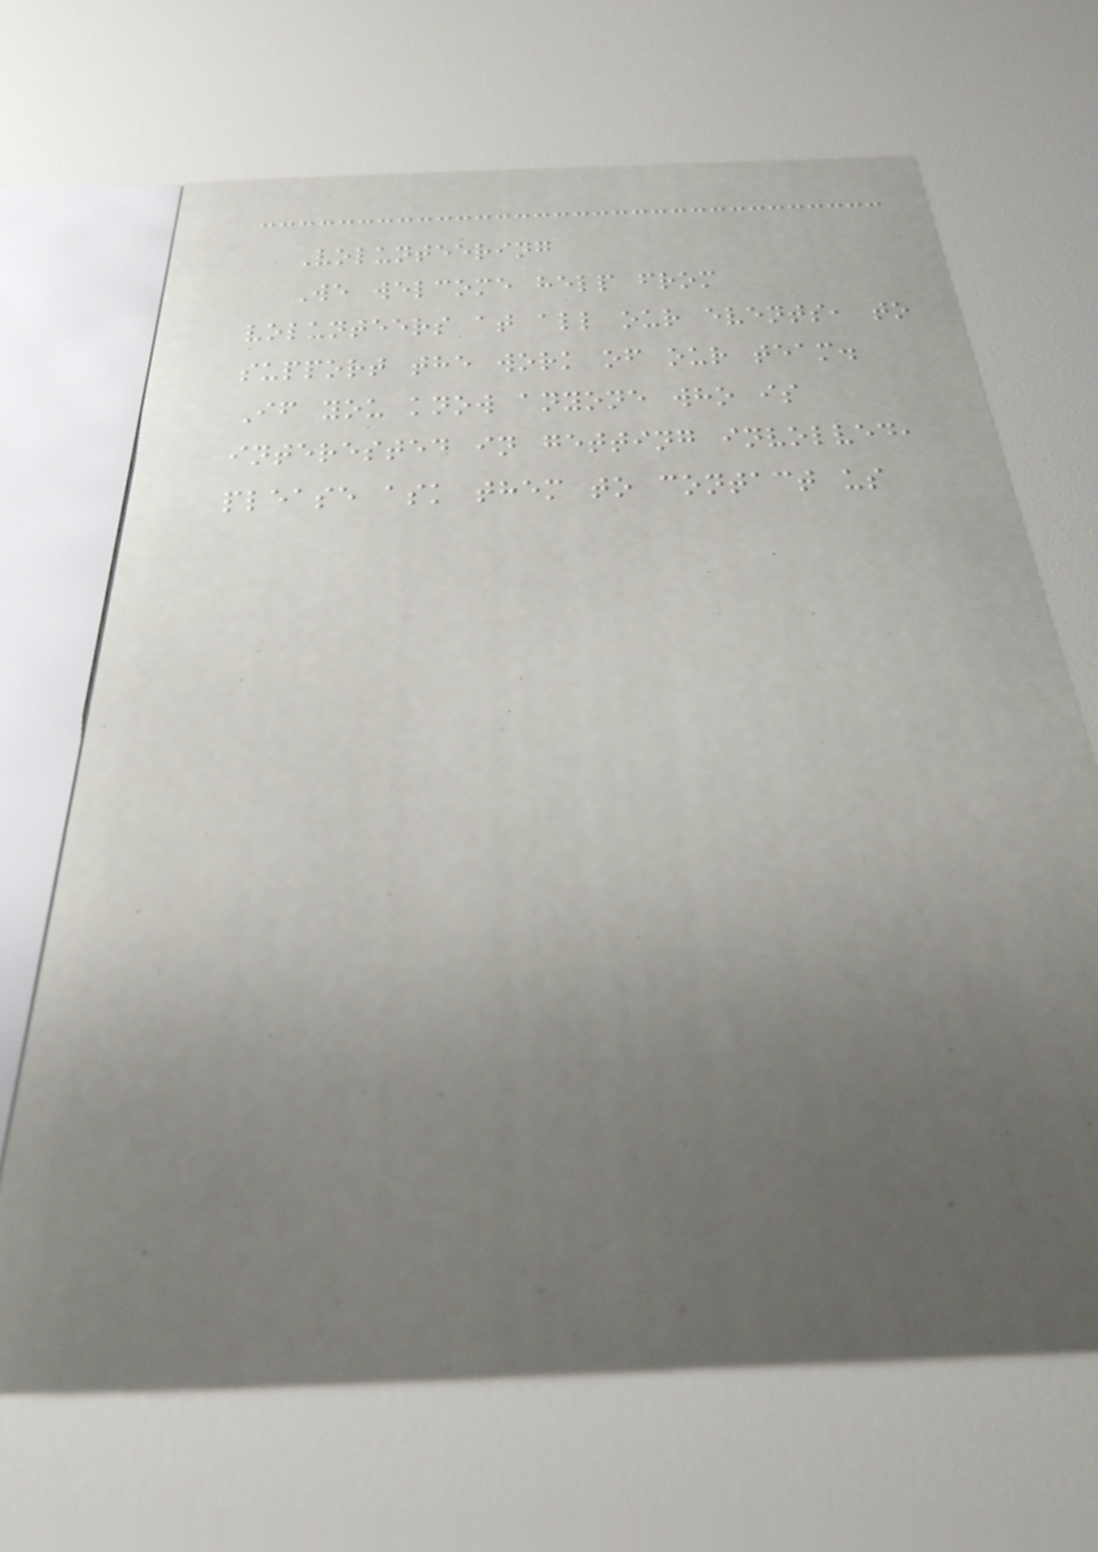Volunteering
We welcome help from
volunteers at all our events, to
support the work of our team.
If you know anyone who is
interested in getting involved,
please ask them to contact us
